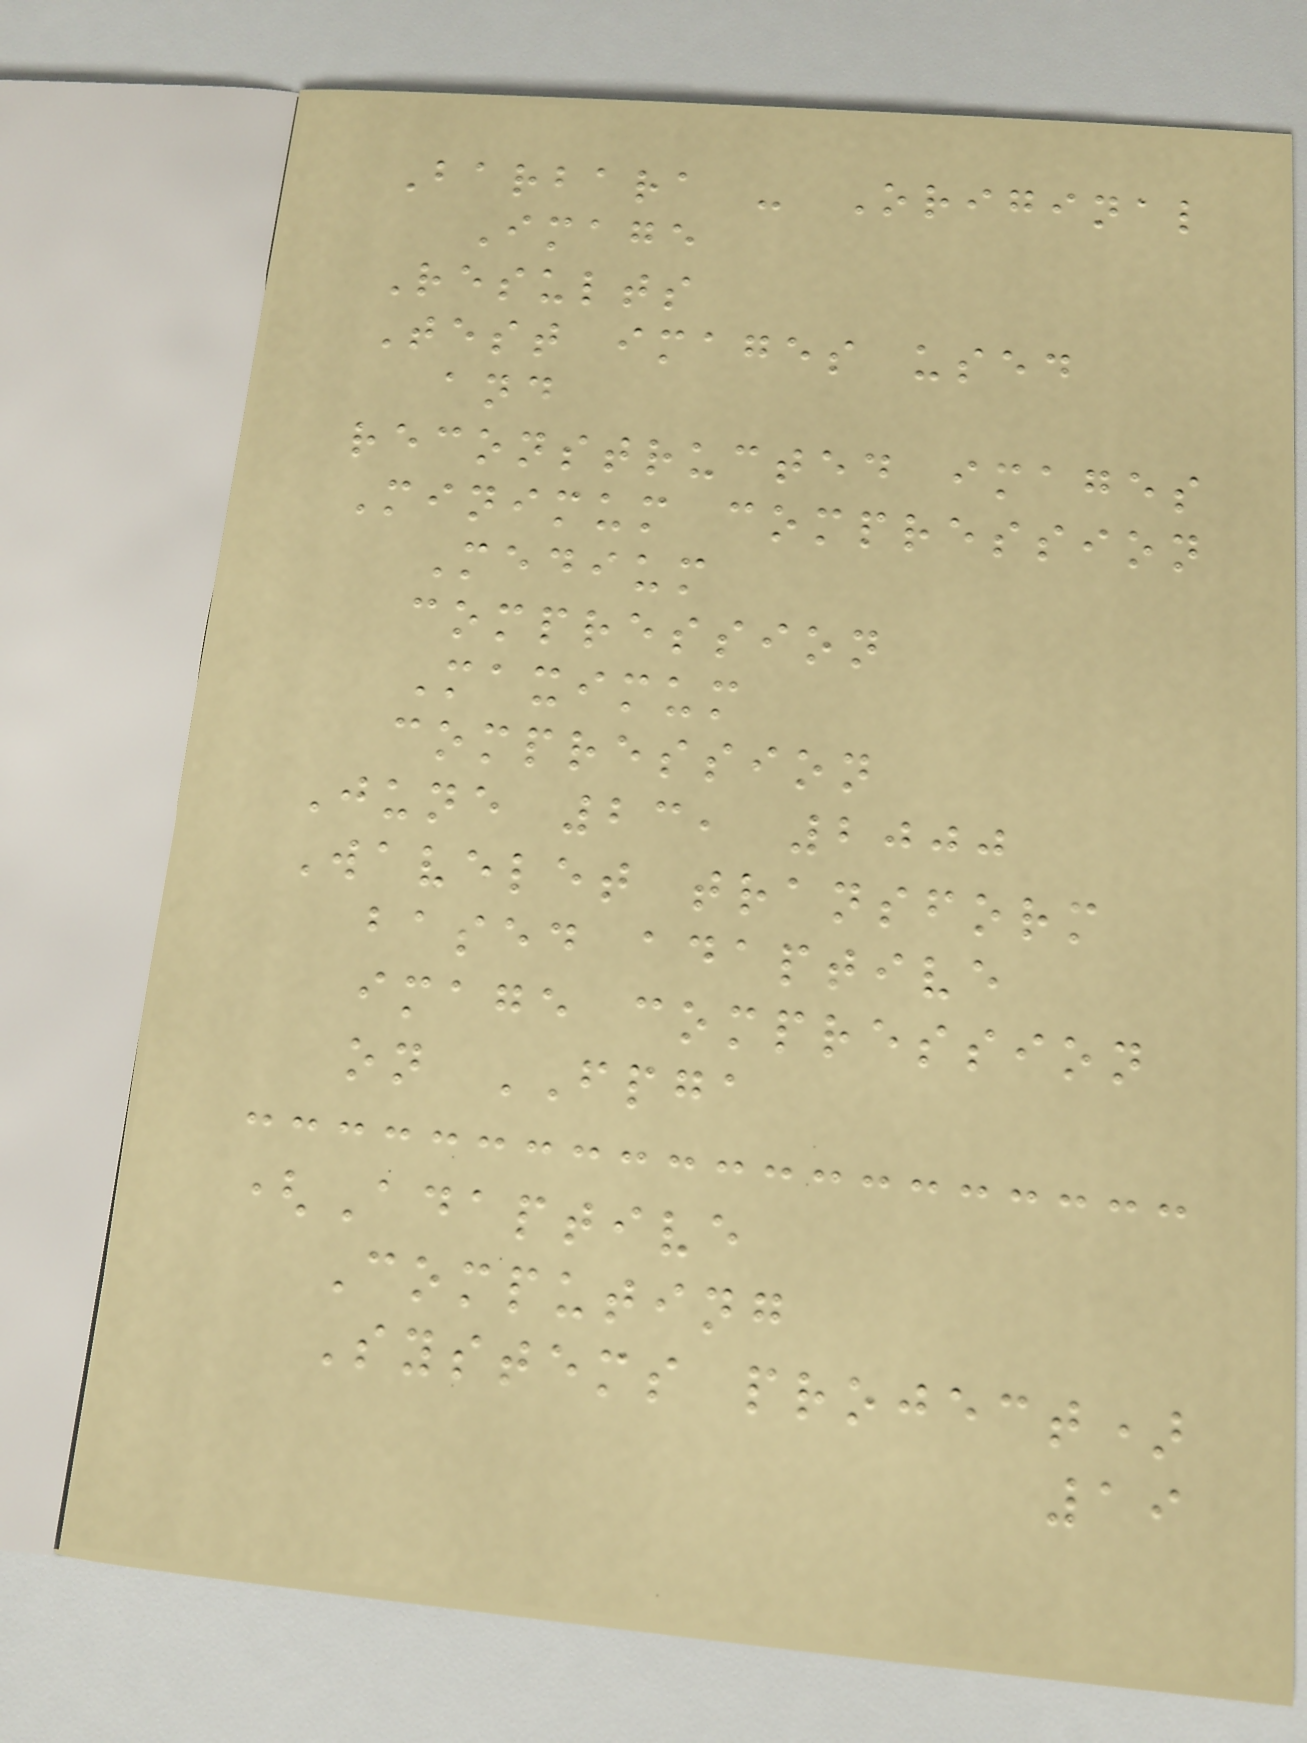Barbara - Original
Image
Results
Test images used
and
reconstructed images
Minimum compression
Medium
compression
Maximum
compression
June 23, 2000
Wavelet transform
based adaptive
image compression
on FPGA
(Adaptive
Computing
Systems project)
19
